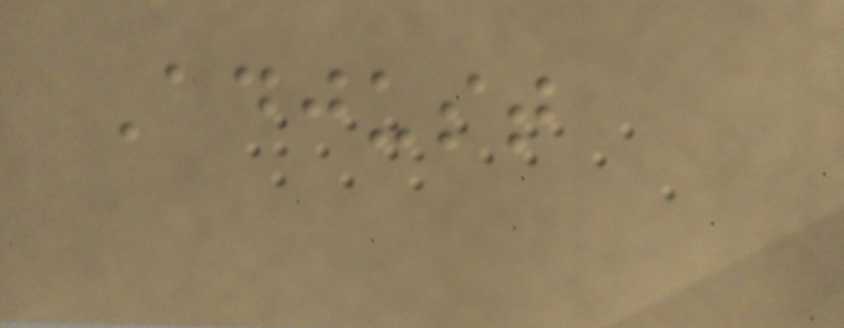Adjust
